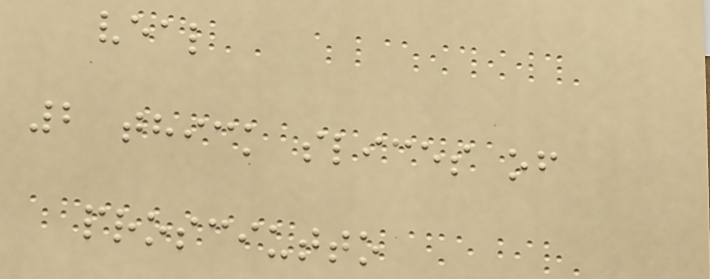veal
2 thick slices of
prosciutto
